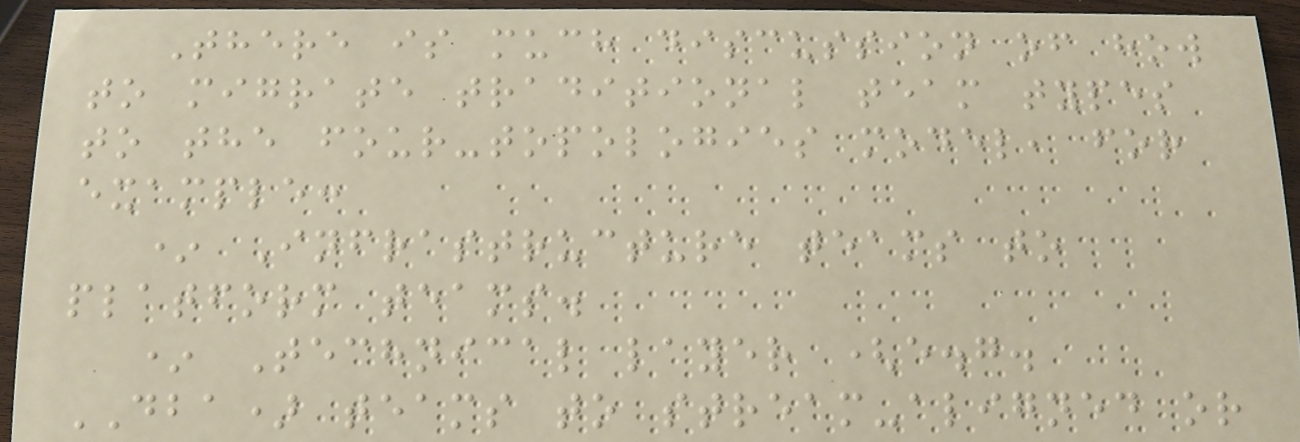There is much discussion of how
to migrate traditional team types
to the four-topologies model, for
example:
* Infrastructure teams to
platform teams.
* Technical layer (e.g.
DBA) teams to stream-aligned or
